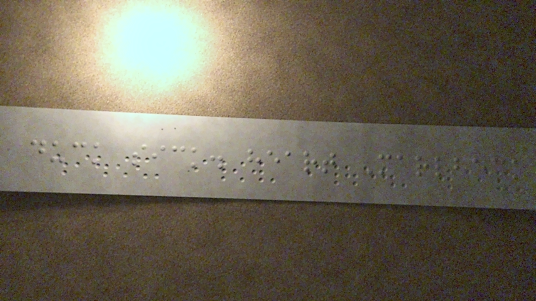duck sick. heart Marlbeck
